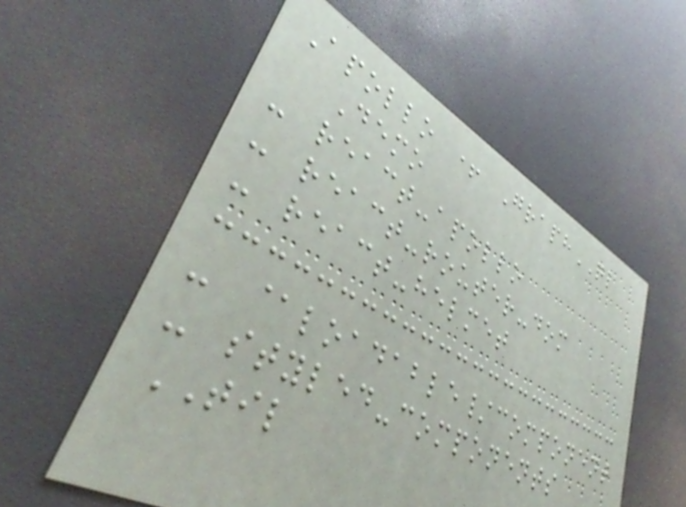Apollo + GraphQL
Demo
- react-apollo
- react-router-dom
- react-helmet
- @loadable/component
- styled-components
TIL
